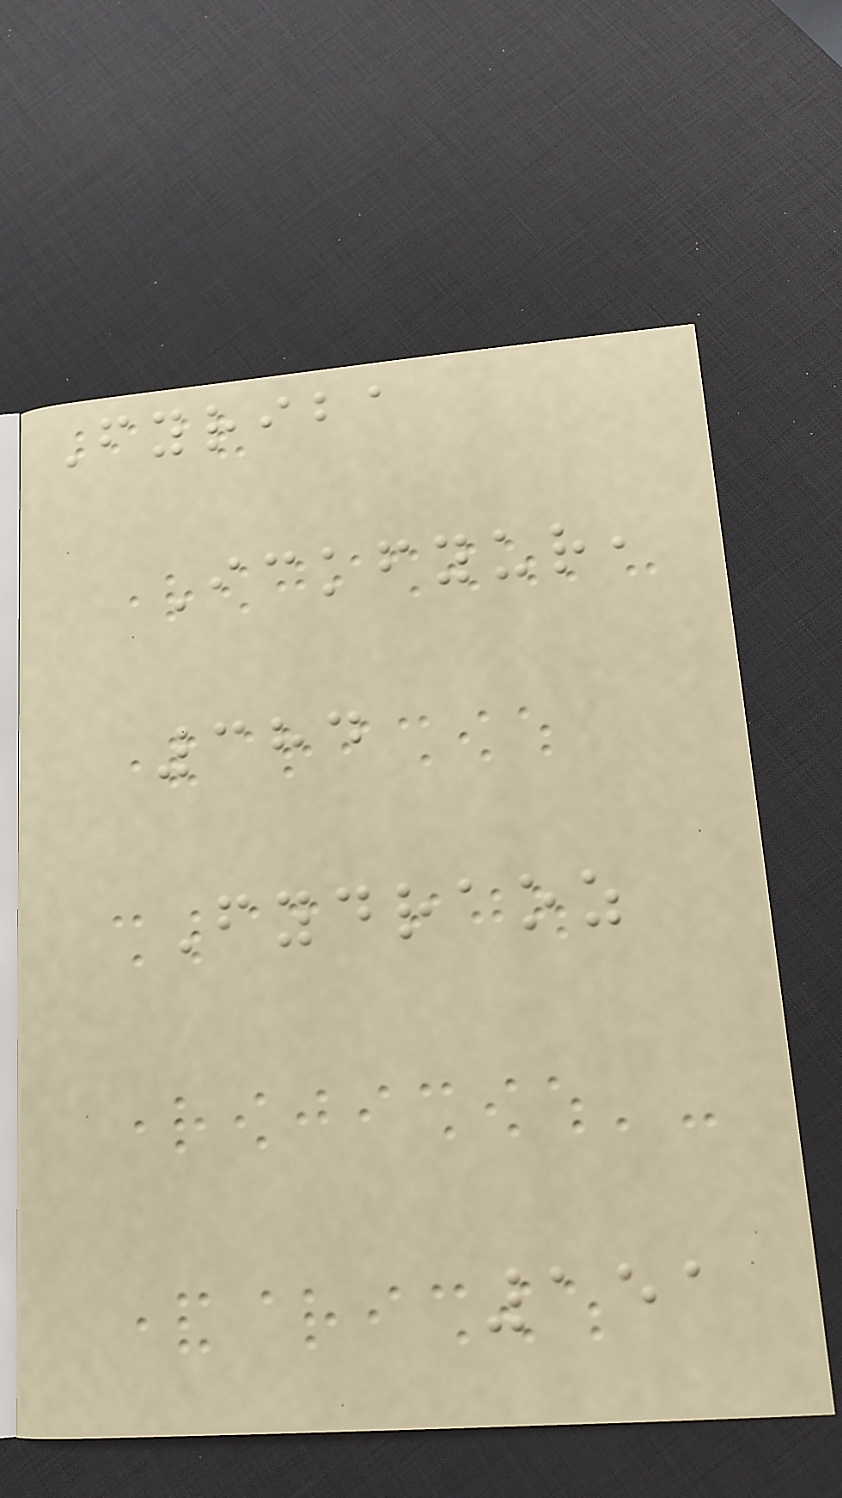Fyriba
Ickfyur,
384
Fydraoz
151
